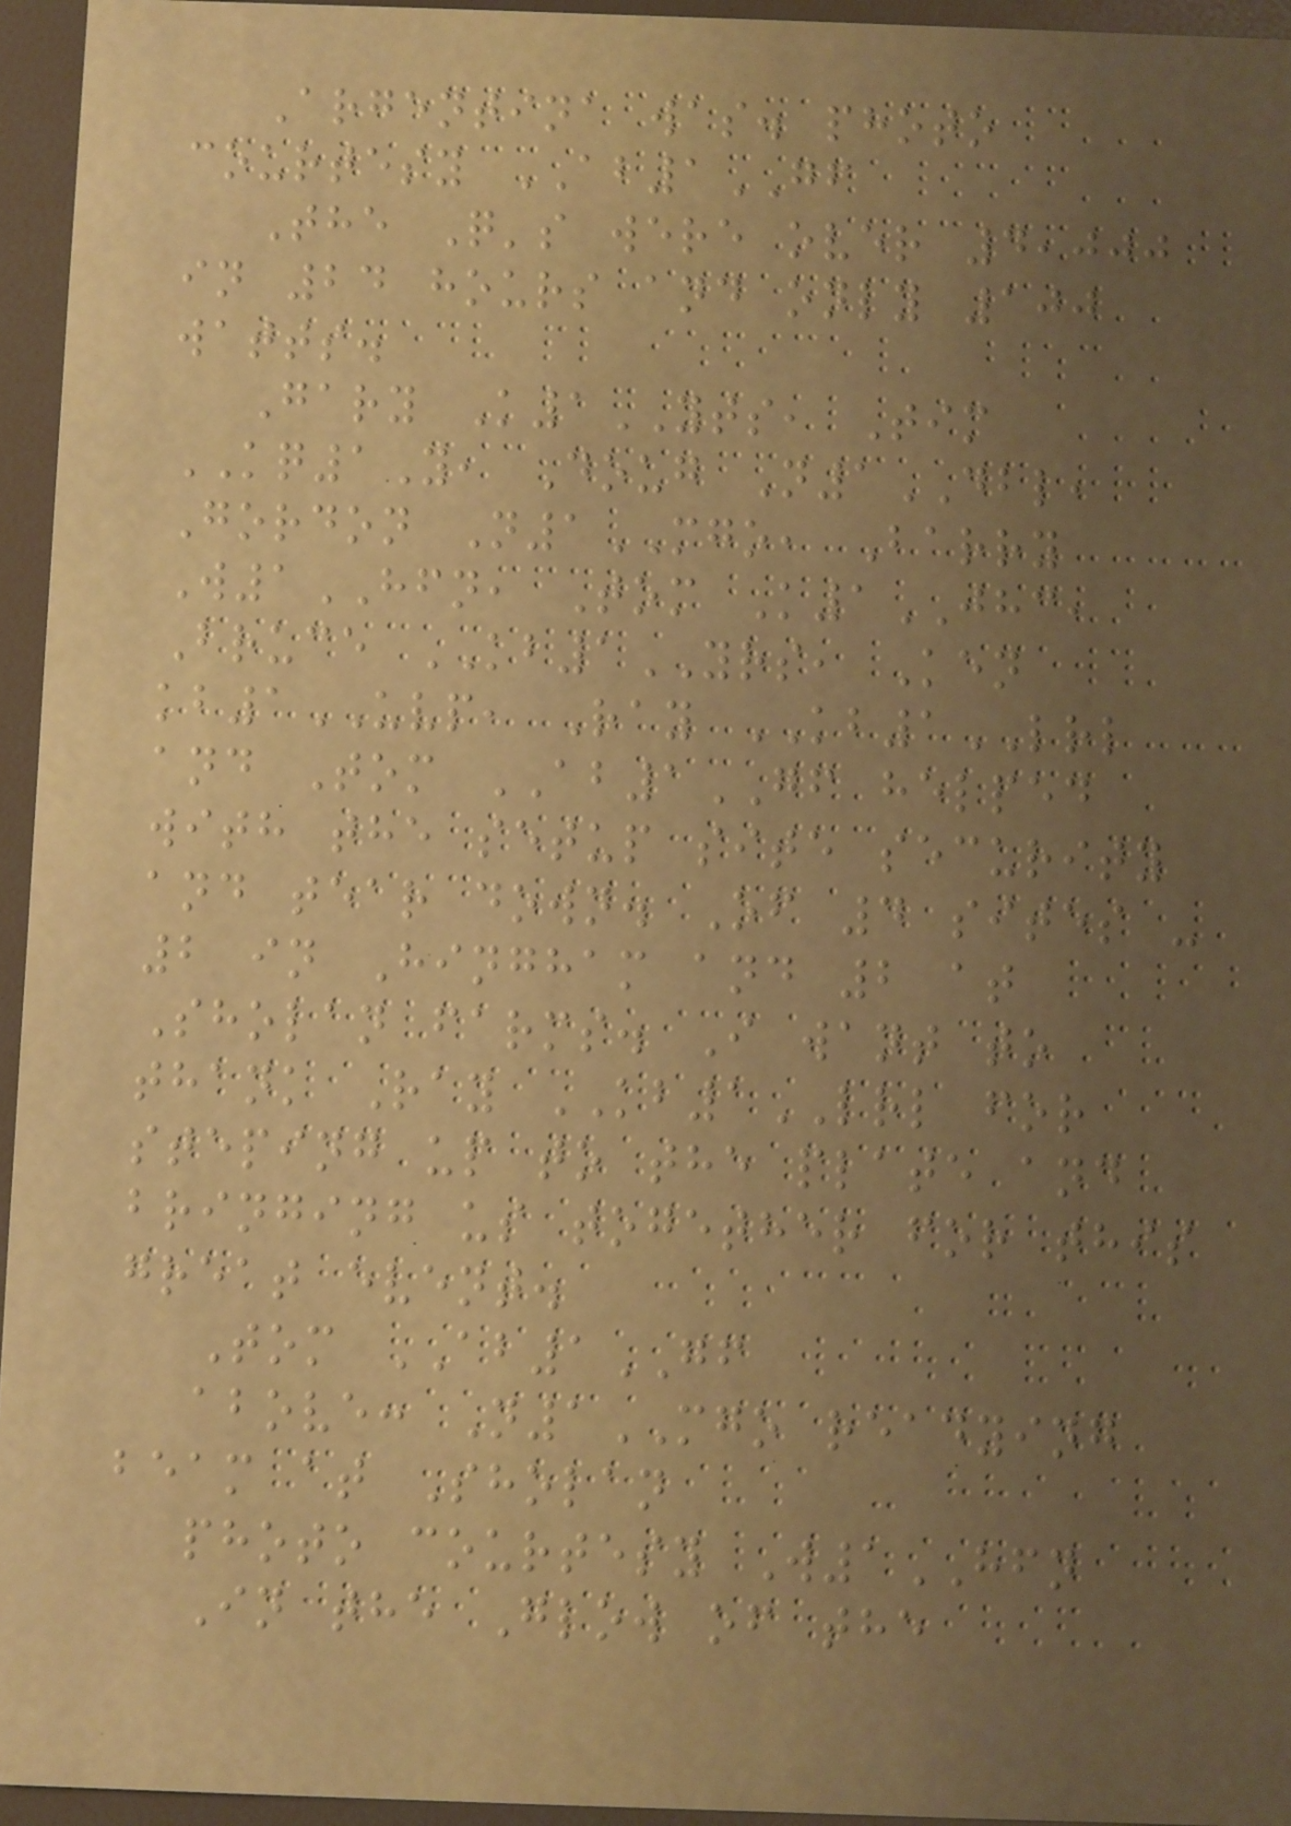Argentina was. photo
courtesy AB1GF
The Q's were over 4,000
in 24 hours and only 100
watts.
Gary K1YTS, Tim
KQ1Y, Doug N1DBL,
Gordon N1MGO, Barry
W1HFN, Tom K1JHC,
Bruce KB1YRS, Ken
kb1UVP, Ray KB1LRL
and Tom AB1GF helped
with the setup site security
and tear down. Of 4 sites -
2 in Hingham and 2 at
Sholan farms. I want to
thank Ray KB1LRL for
steping up to the plate and
bringing us together for this
great event.
Tom AB1GF
above: N1MGO readying
beam at Sholan
photo courtesy W1HFN
In the Glow of the
